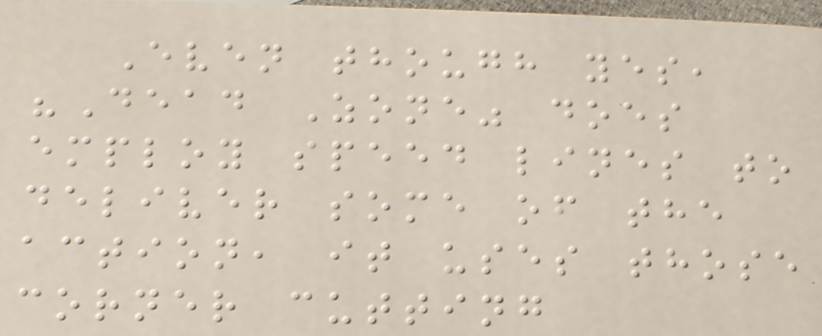Even though yes,
"Dead Zone" does
employ speed lines to
deliver some of the
action, it uses those
corner cutting
